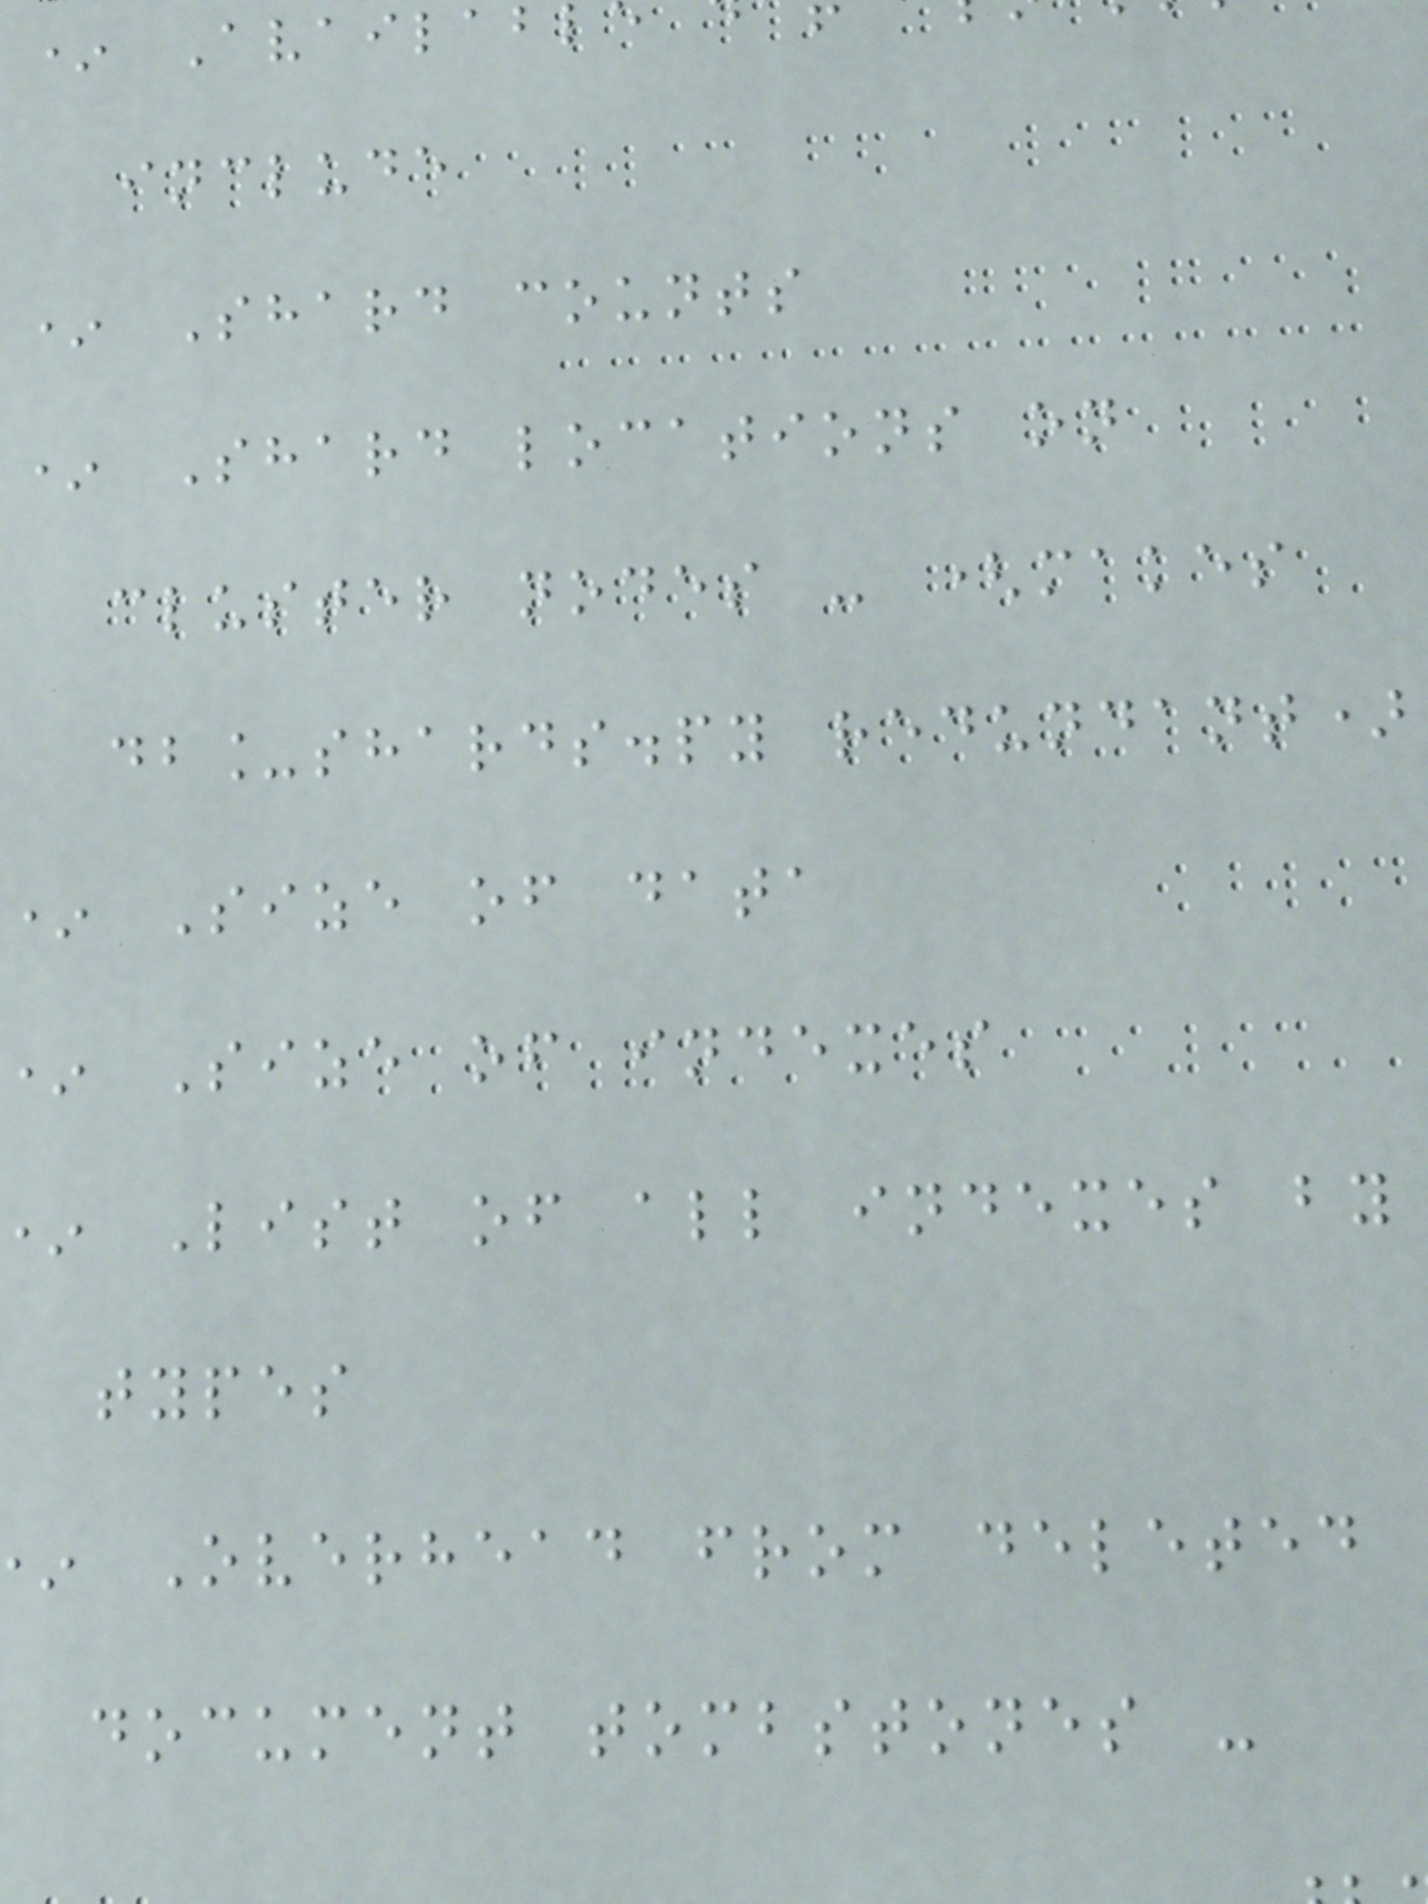* Availab
include
* Shard counts
* Shard locations on
cluster nodes - (makes
db_shards.py redundant)
* Size of data
Size of indexes
List of all indexes by
types
Overhead from deleted
document tombstones -
